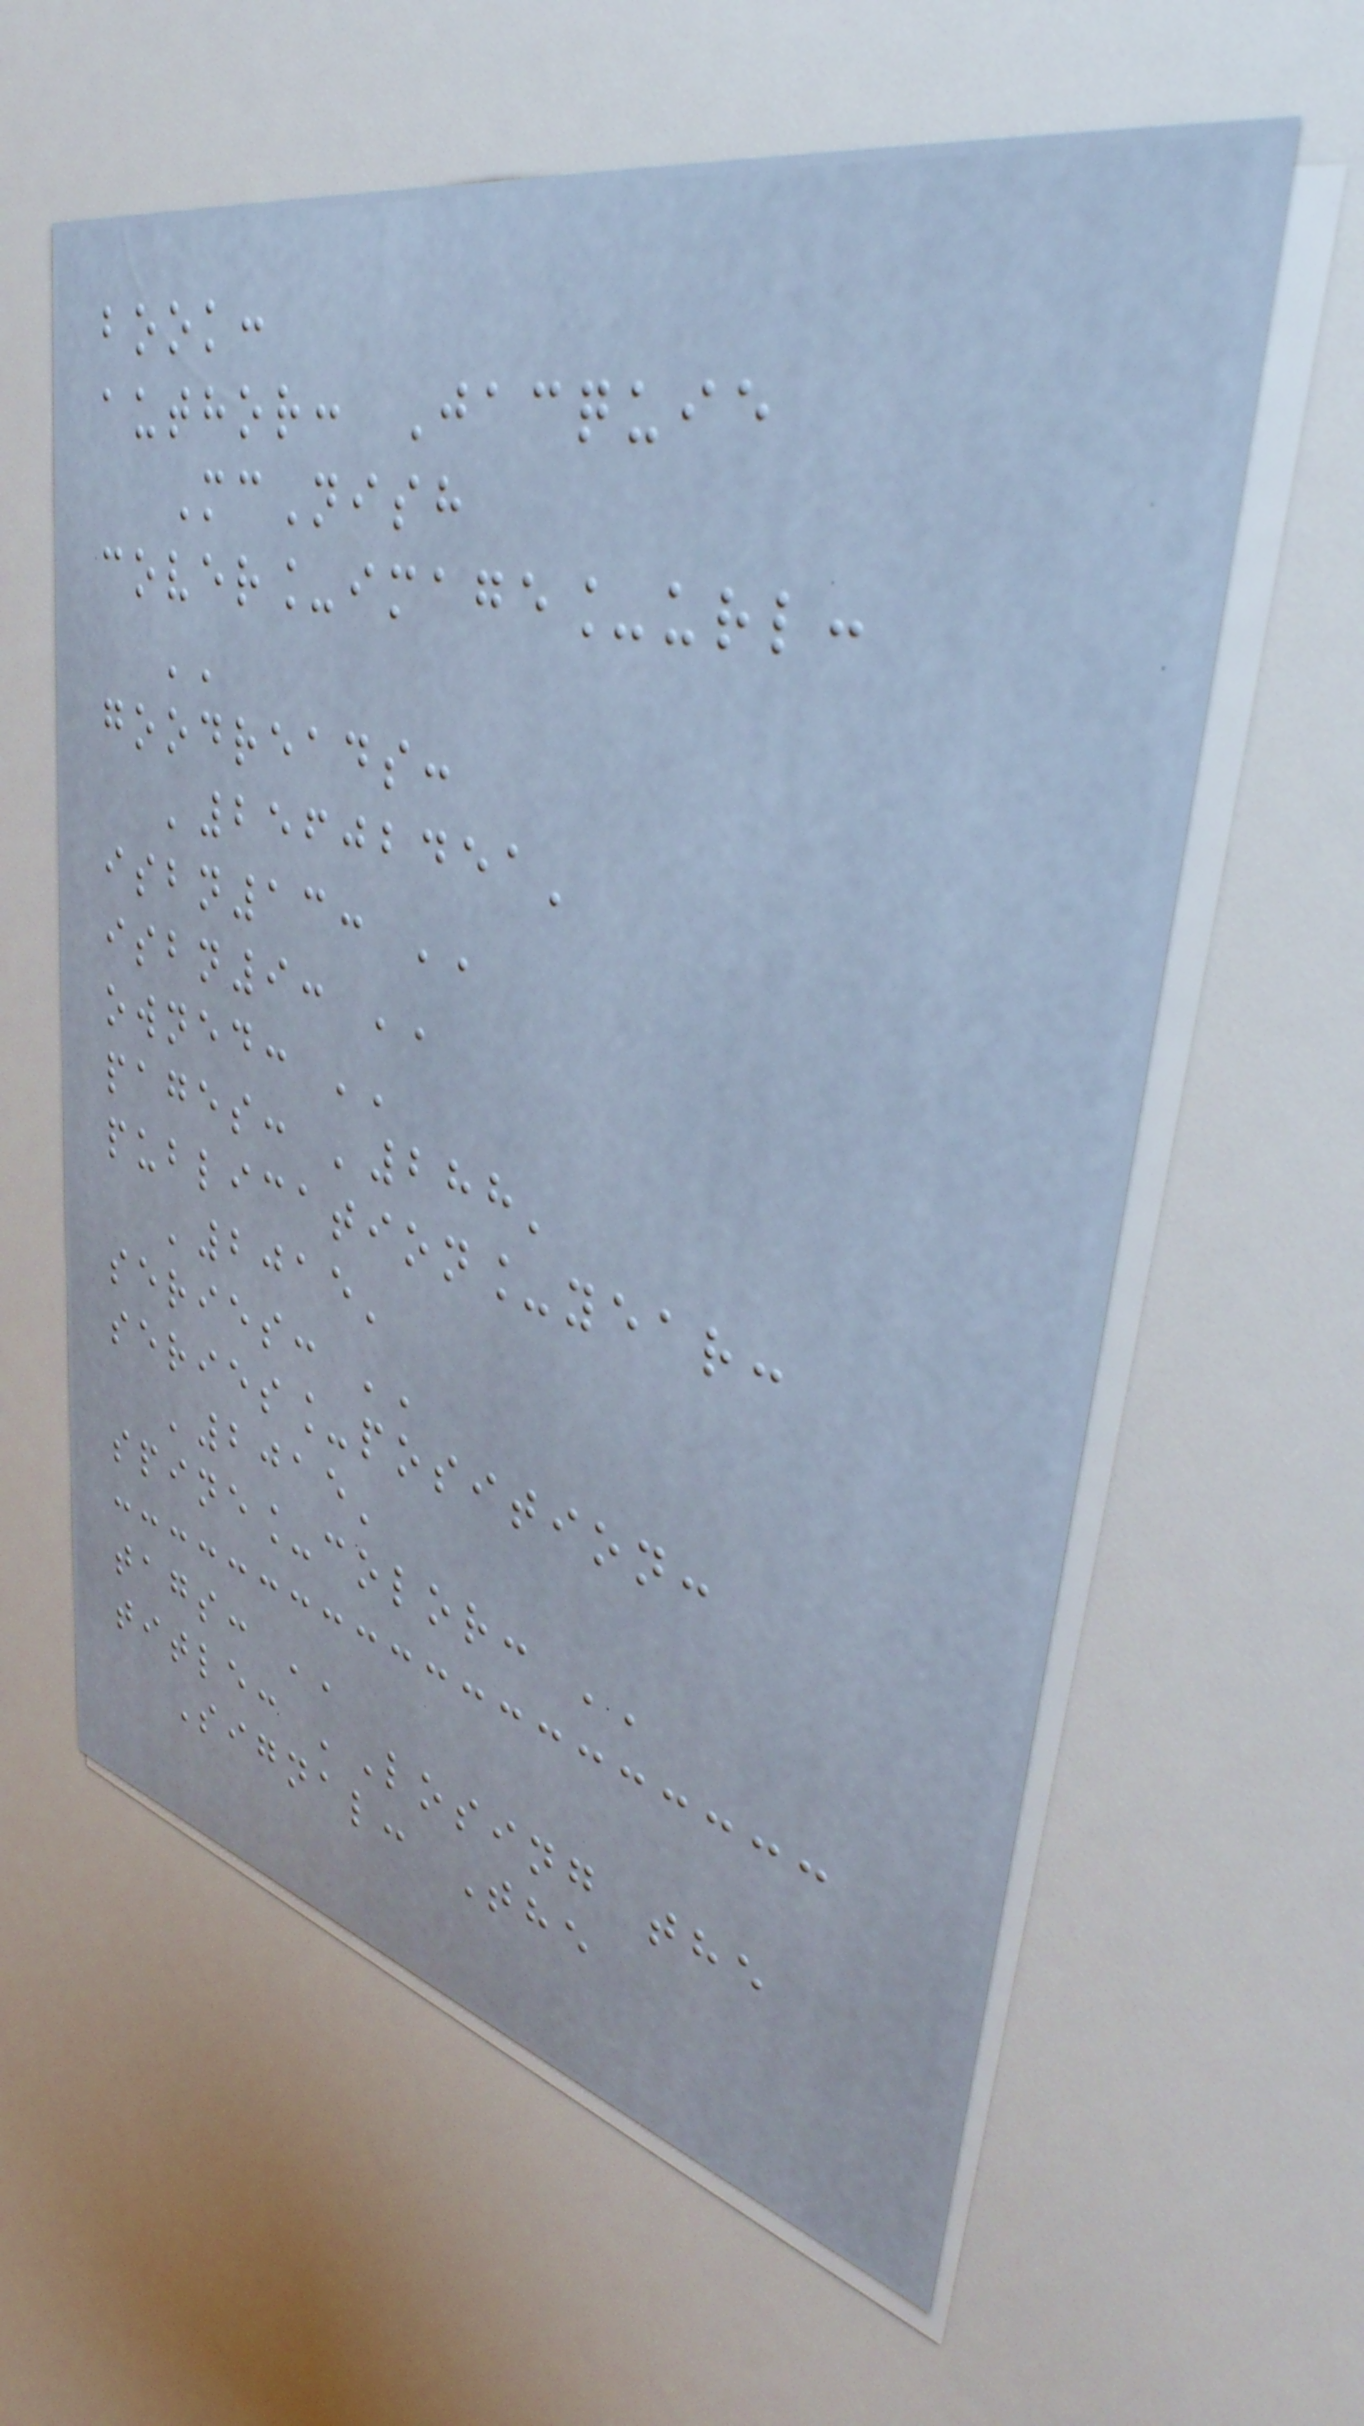book:
author: Jacquie
McNish
cover_image_url:
''
goodreads:
'25602451'
isbn13: ''
isbn9: ''
owned: ''
pages: '288'
publication_year:
'2015'
series: ''
series_position:
'2015'
spine_color: ''
tags: ''
title: 'Losing the
Signal: The
